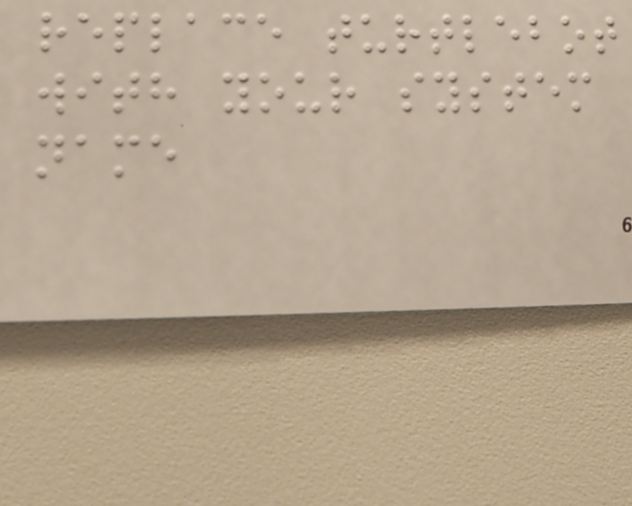replace turtlebot
with your system
name
